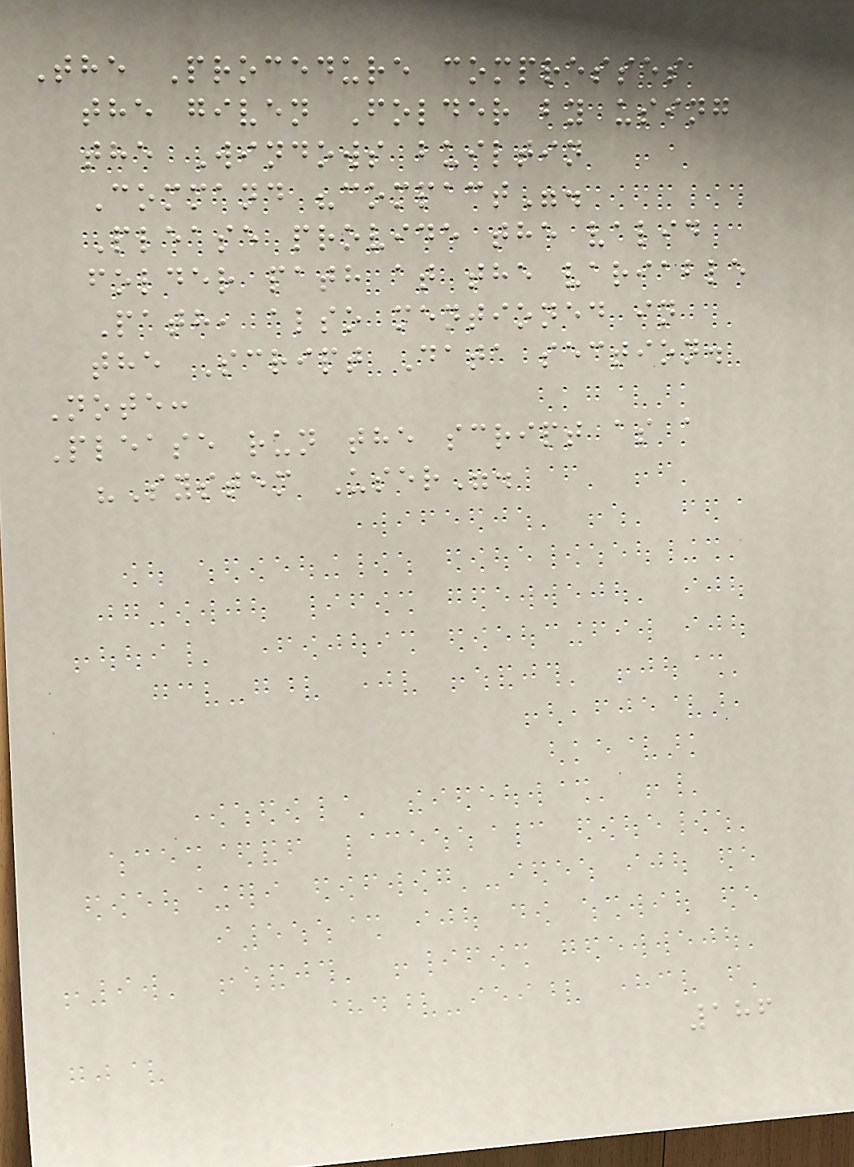The Procedure compresses
the given Folder by using
the Windows builtin
Command "compact".
Please provide the valid
folder path at the variable
Path, also mentioned in
the Script Data section.
Note:
Please run the script as a
"System User".
186
